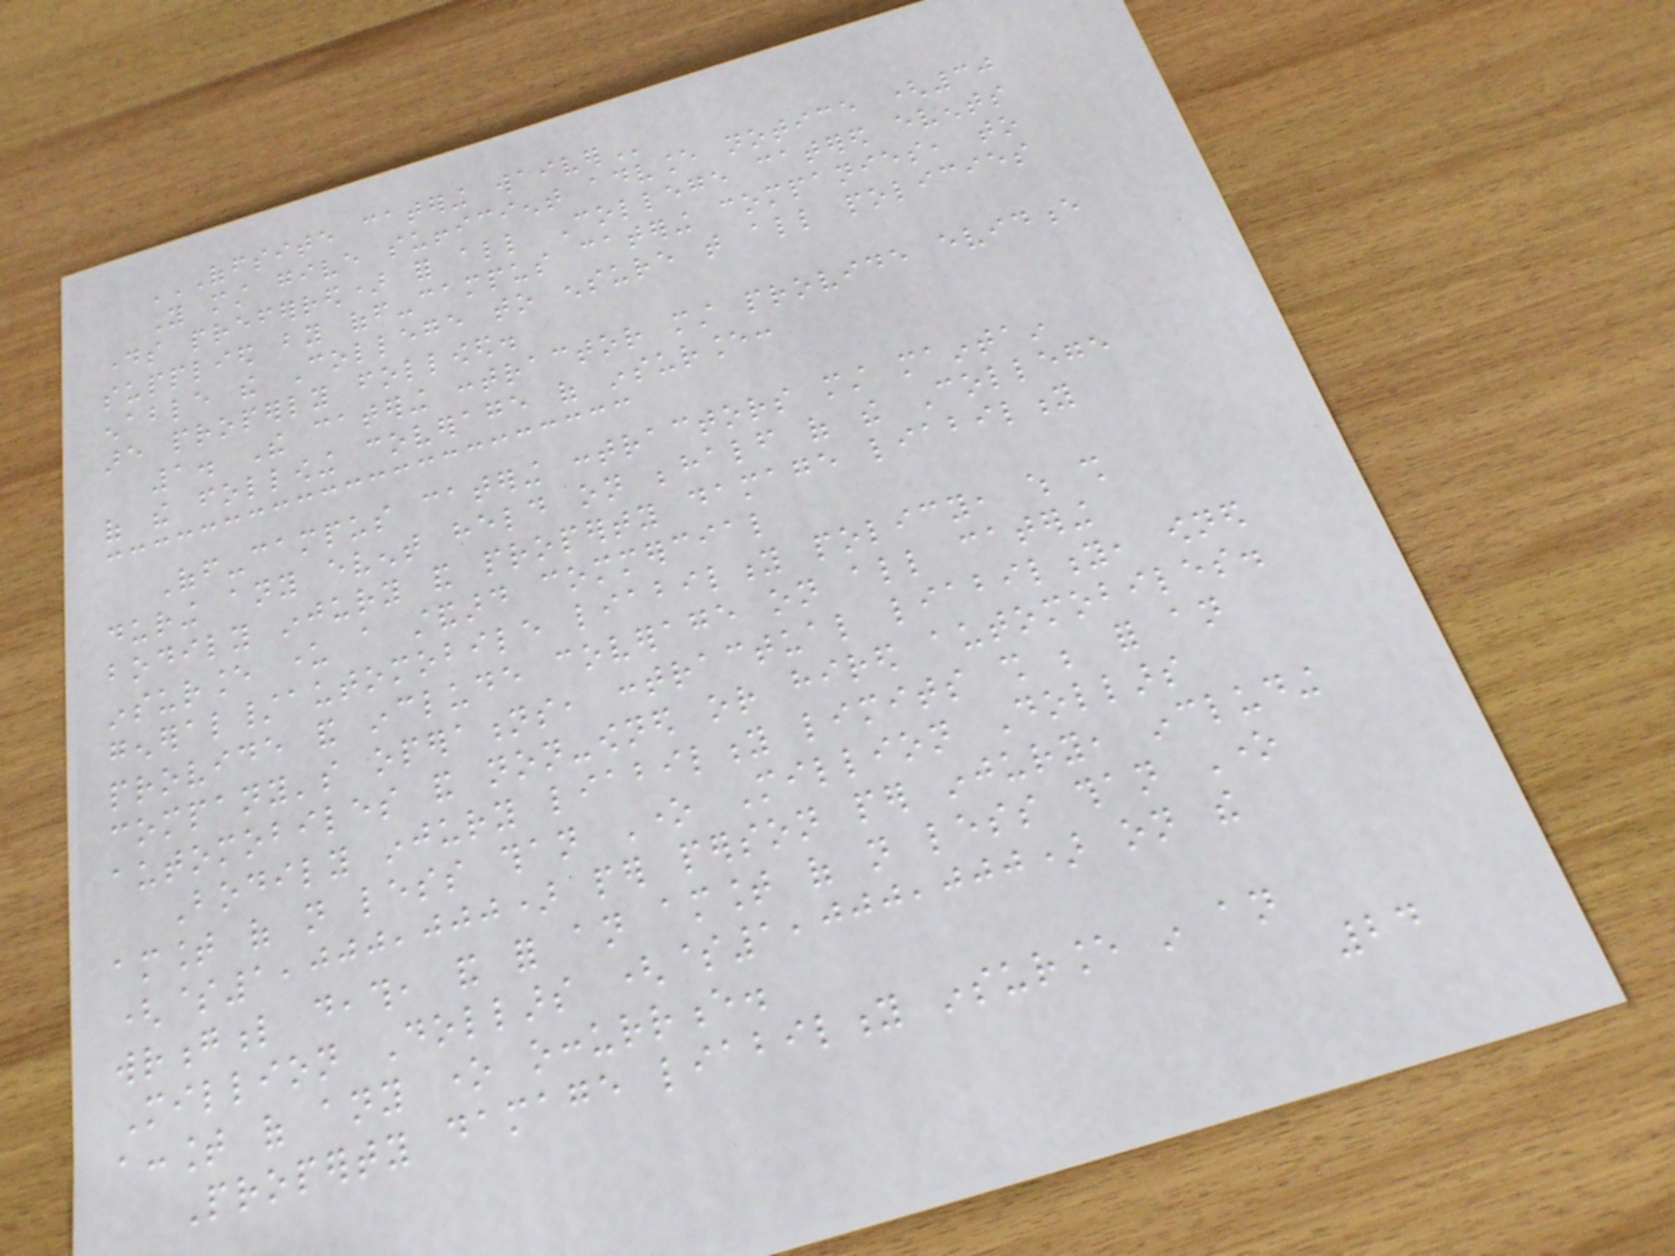OFFSITE CATERING WAIVER
You must give sufficient advance notice (30
days preferred) for all College catered events
supplied by off-campus catering companies, to
enable the College to ensure that all policies
are properly followed.
1. The catering contractor must provide evidence
of the following coverage of insurance:
Off-campus catering contractors must maintain
during any event held on behalf of the College
bodily injury and property damage liability
insurance under a standard commercial
general/automobile liability policy, which shall
provide and include coverage on all catering
company's operations, contractual liability, owned
automobiles and non-owned or hired automobiles.
Bodily injury liability limits shall be for an
amount of not less than One Million Dollars
($1,000,000) per person per injury, including
wrongful death, and for an amount of not less than One
Million Dollars ($1,000,000) on the
account of any one occurrence.
Property damage liability insurance in an
24
